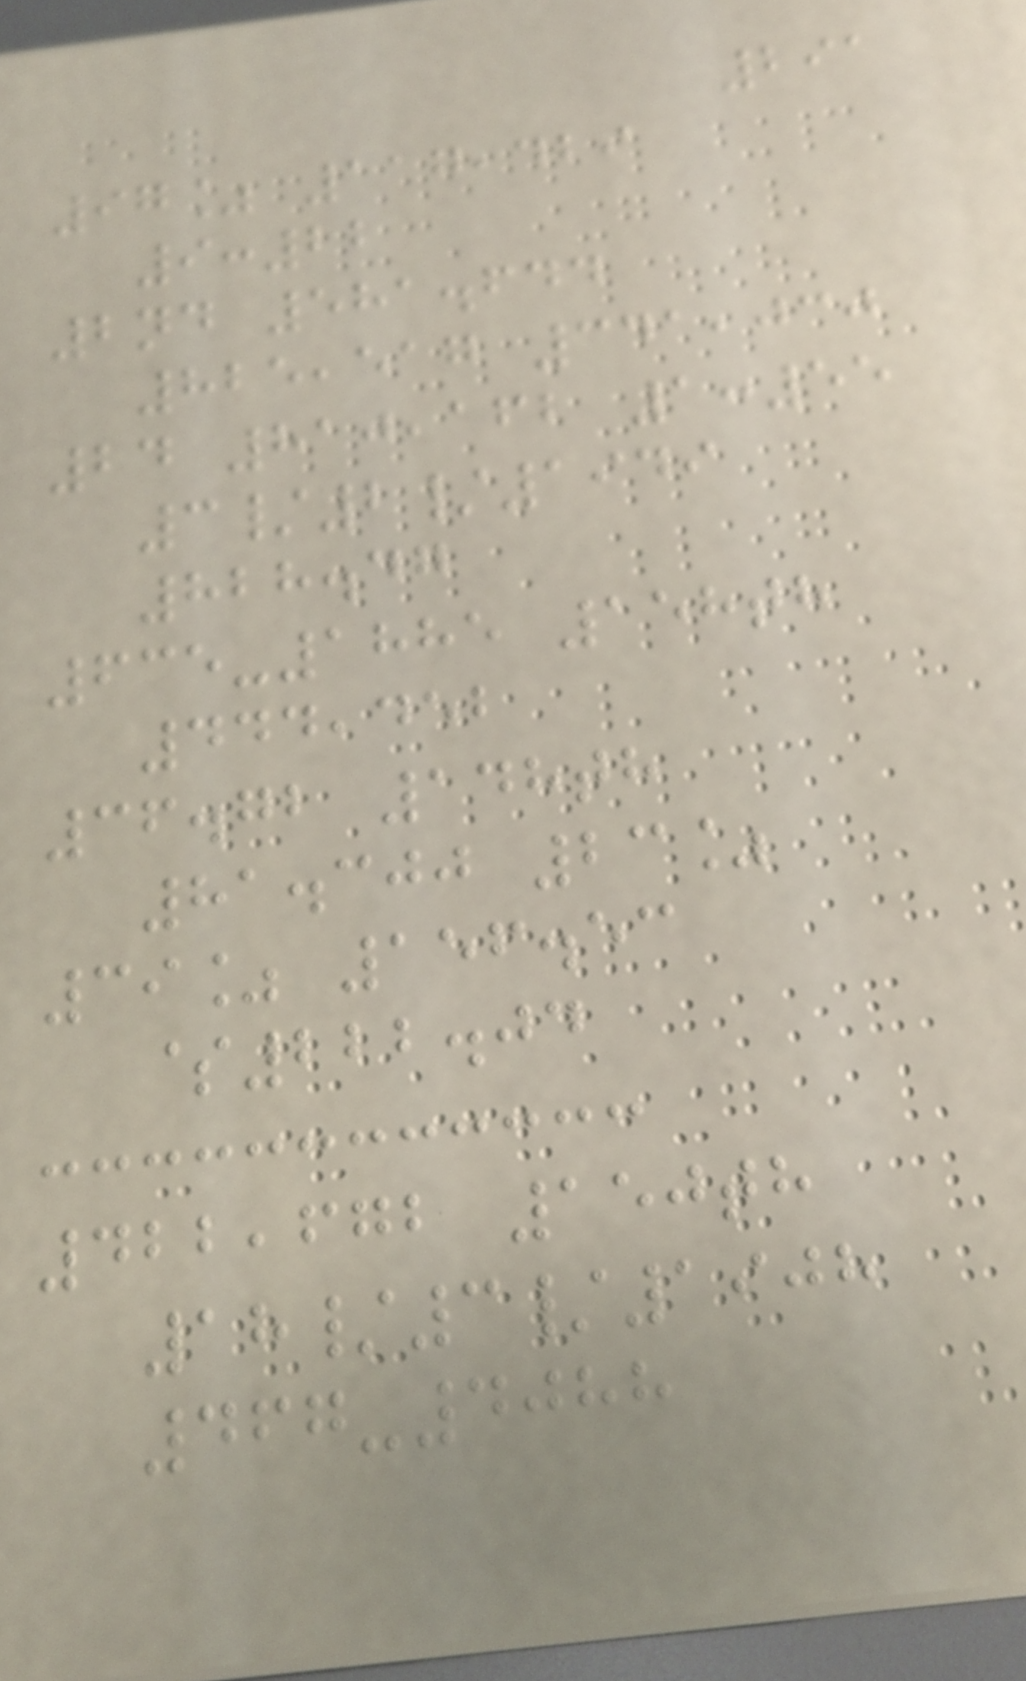291
97% 117,429
9:22
2nd 581.644
825,517 341,030
24 810,162 1:55
3/2/1949
828.47
635-1885 158th
444,452
36.72 148th
81.300 23%
39% 156.53
$222.04
422,672 150th
18/3/1908
467-4088
